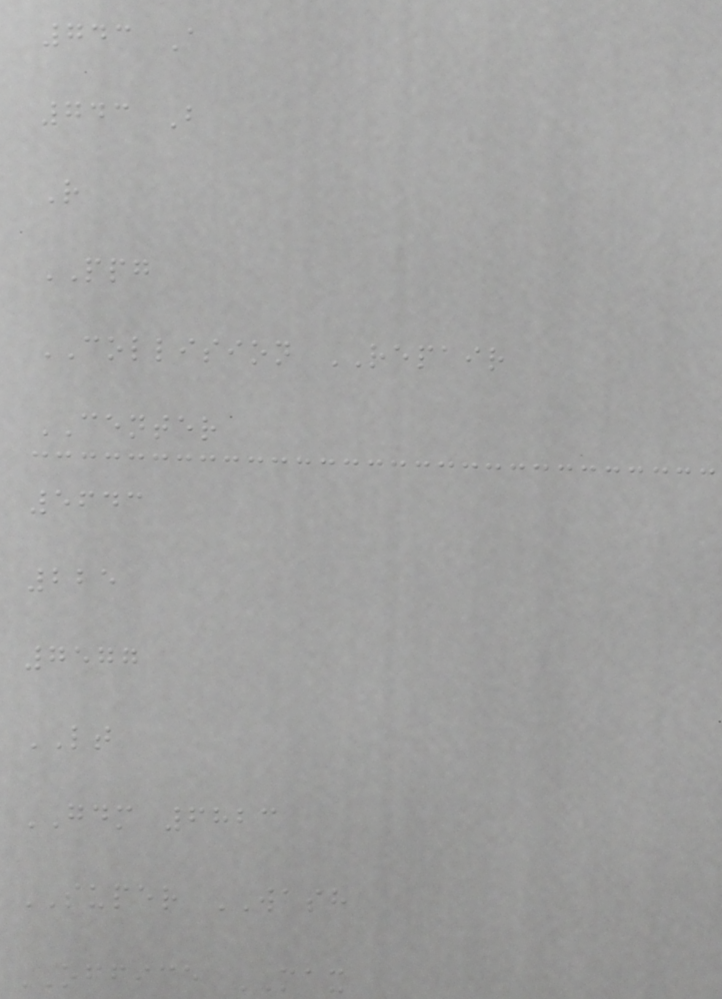743 A
743 B
R
PPG
COLLISION REPAIR
CENTER
5643
225
7577
LT
GDM 6823
SUPER WASH
OFFICE MAX
